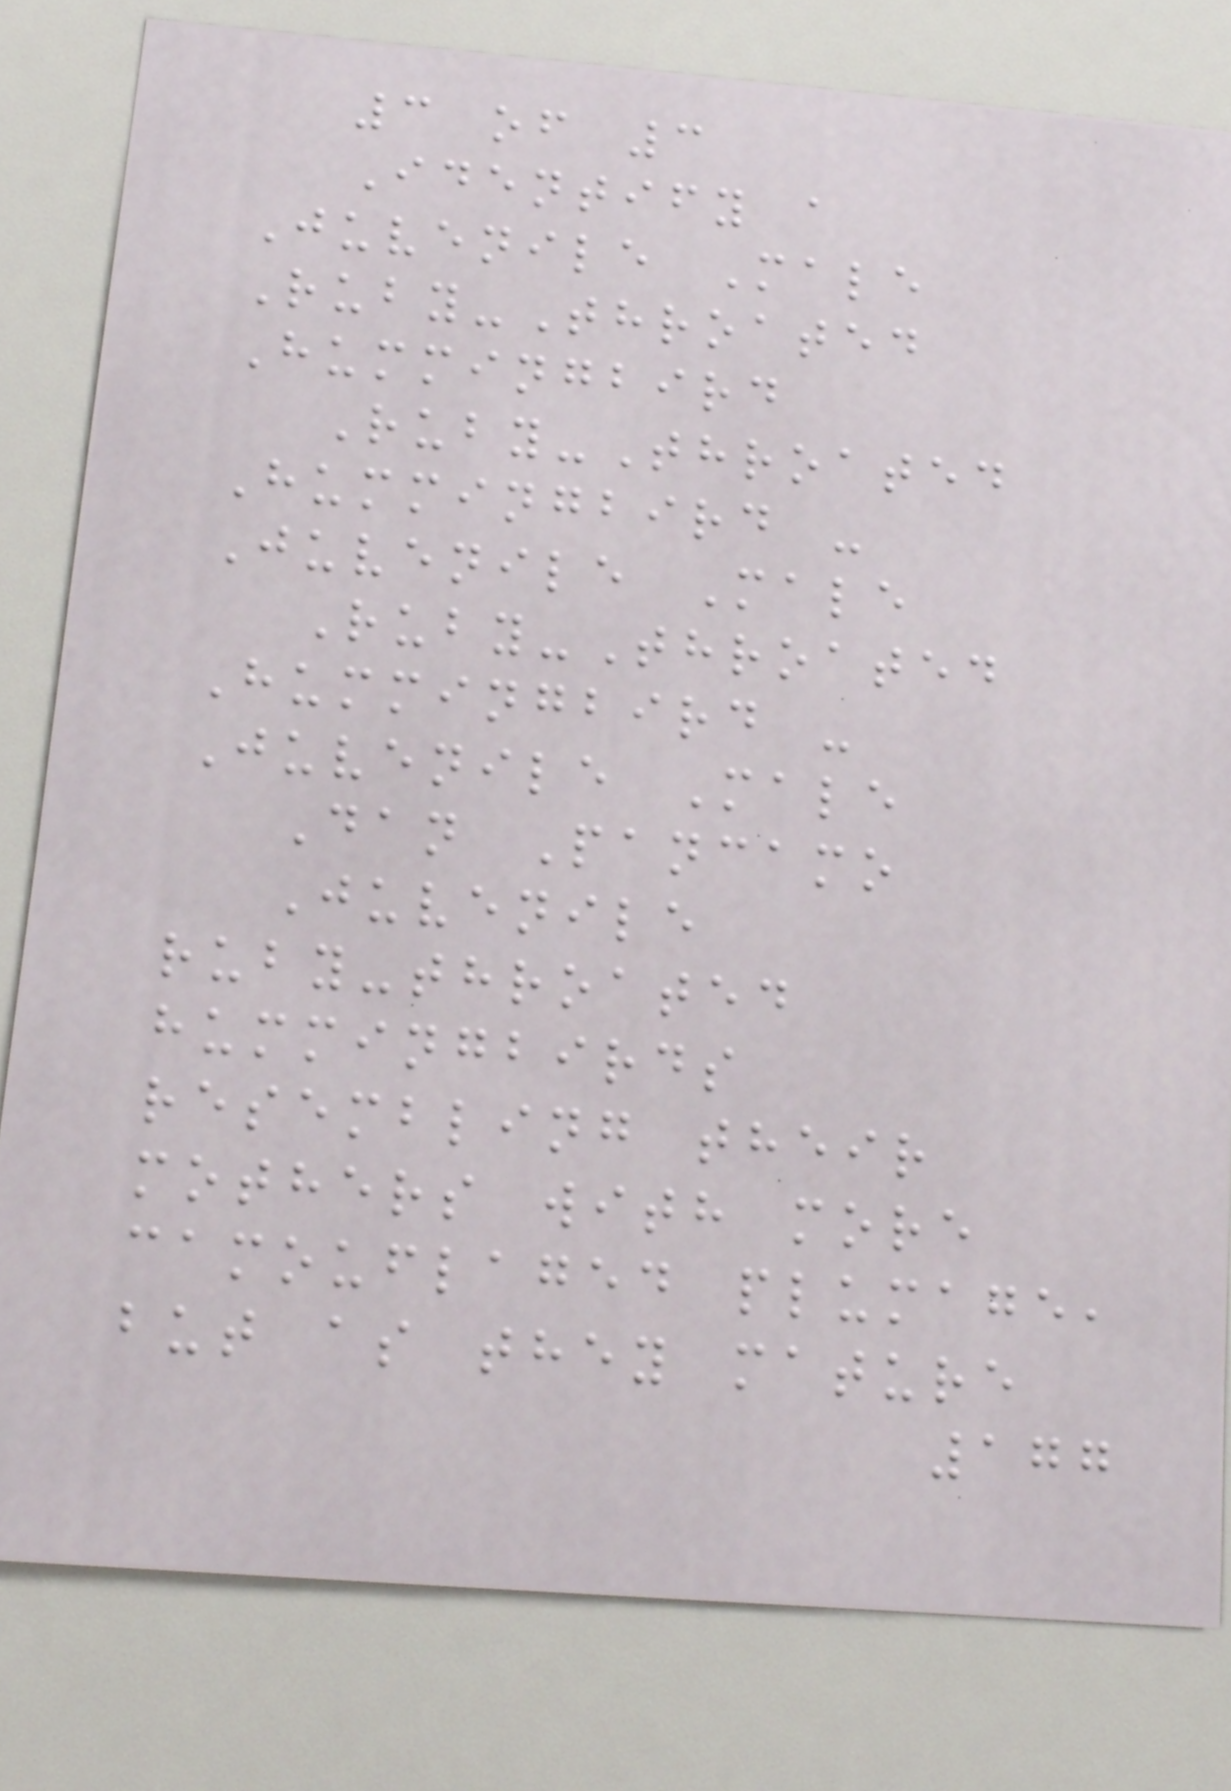3 of 3
Identify a
Juvenile Male
Ruby-Throated
Hummingbird
Ruby-Throated
Hummingbird -
Juvenile Male
Ruby-Throated
Hummingbird -
Juvenile Male
Dan Pancamo
Juvenile
ruby-throated
hummingbirds
resembling their
mothers with more
camouflaged plumage,
but as they mature
177
